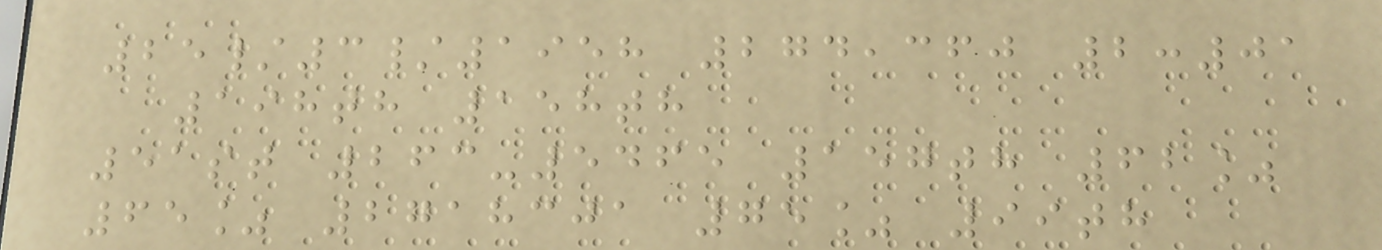25/3/1958 274,360 2:01
198th 158th
51st 263-5465 157th 62%
65% 2718301 75% 99th
